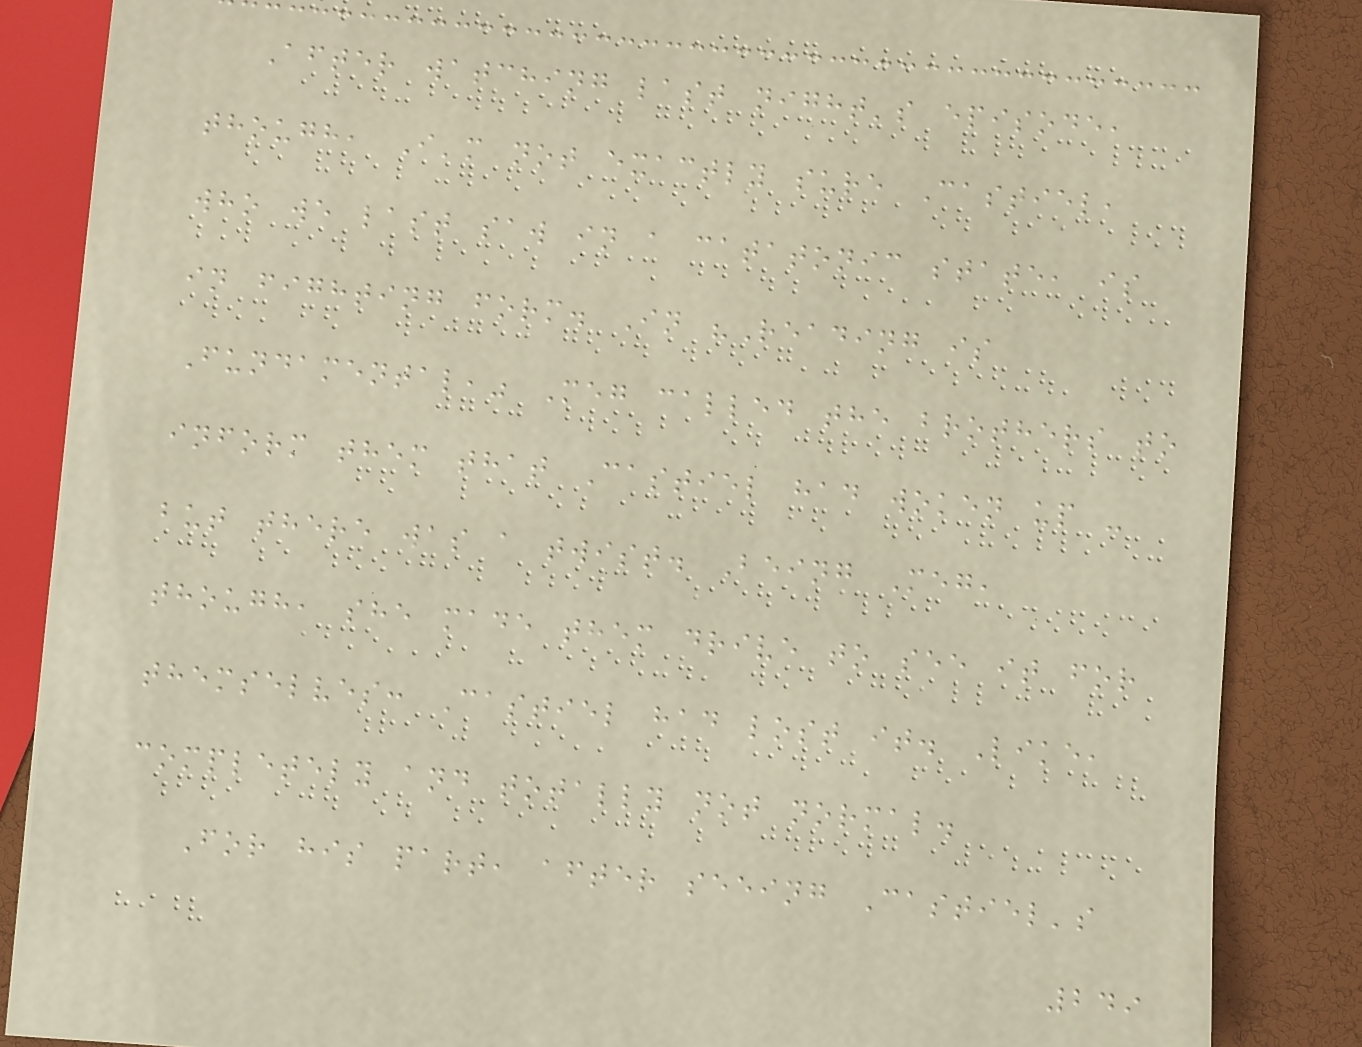After watching last night's episode,
though, I'm not exactly sure Castiel,
who we last saw in a catatonic state, is
in fighting form. In "Reading is
Fundamental," Meg called the brothers to
inform them that Castiel had woken up -
but there was a twist. Being Meg,
though, she made them drive to see it for
themselves: Castiel had lost it. Like,
completely and totally not normal.
For his part, after seeing Castiel's
249
